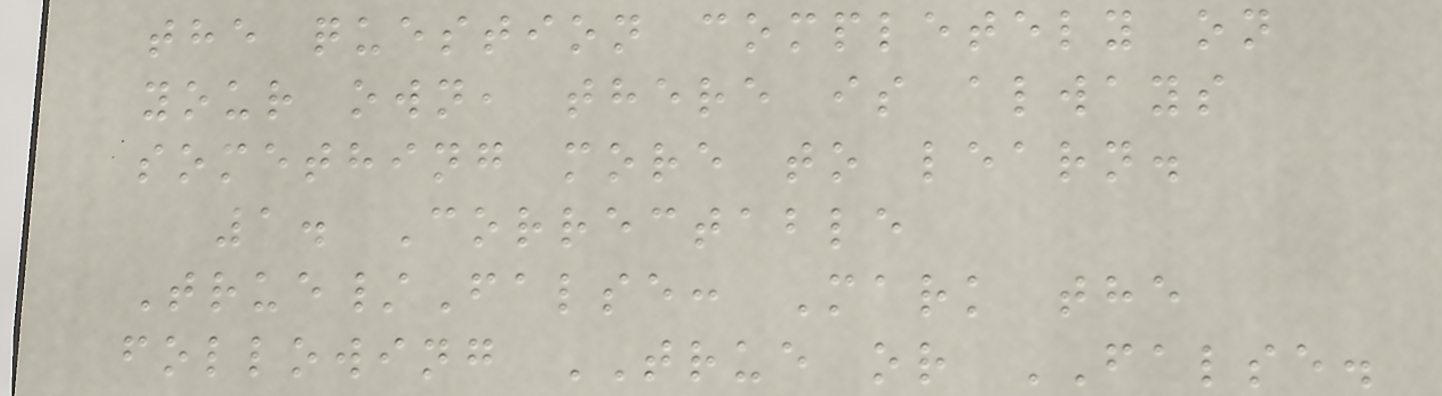the question completely on
your own, there is always
something more to learn.
1. Correctable
True/False: Mark the
following TRUE or FALSE.
